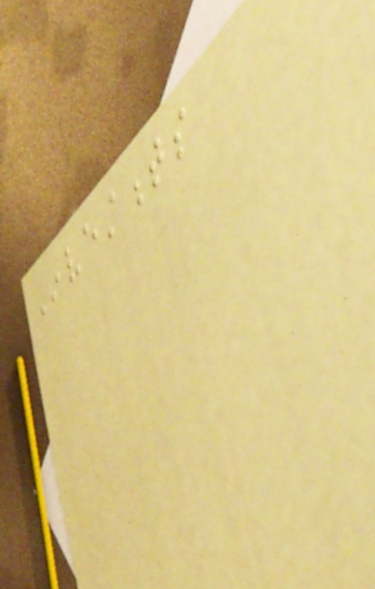Investments
